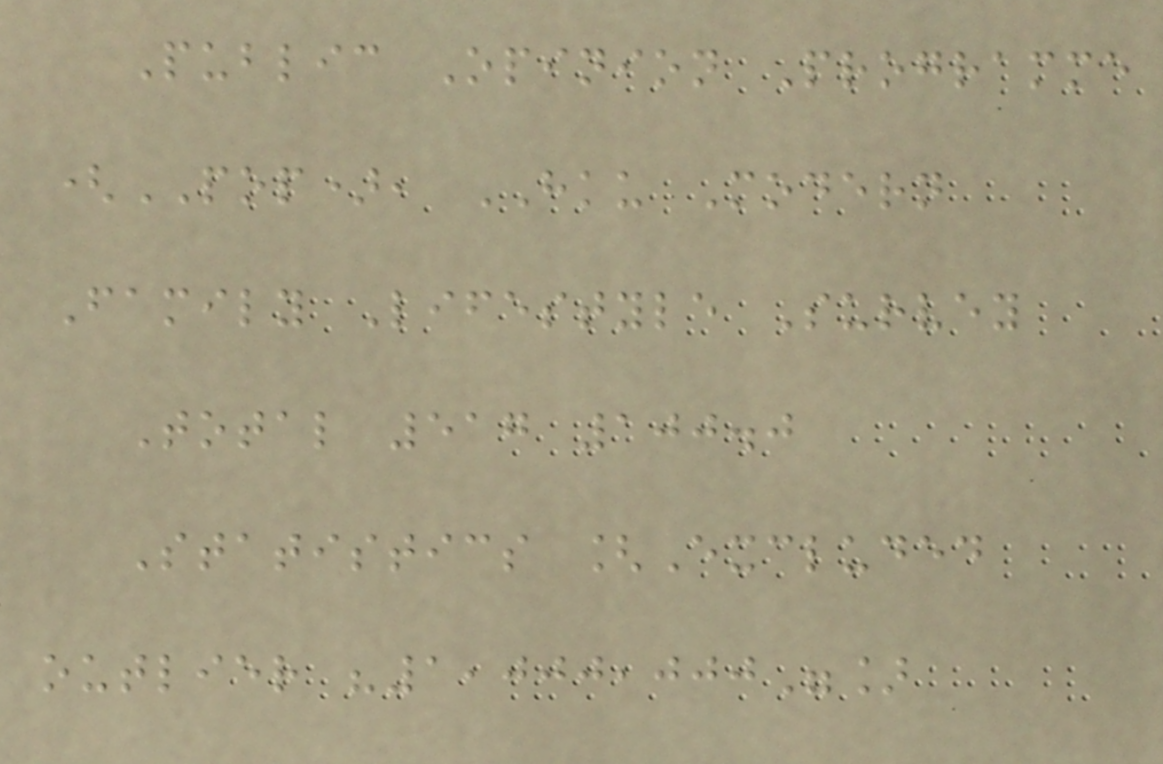Public Opinion Programme
(POP), HKU Modern
Family Lifestyle Survey
Total 517 100.0
Statistics [Excluded
outlier "1,000,000"]
